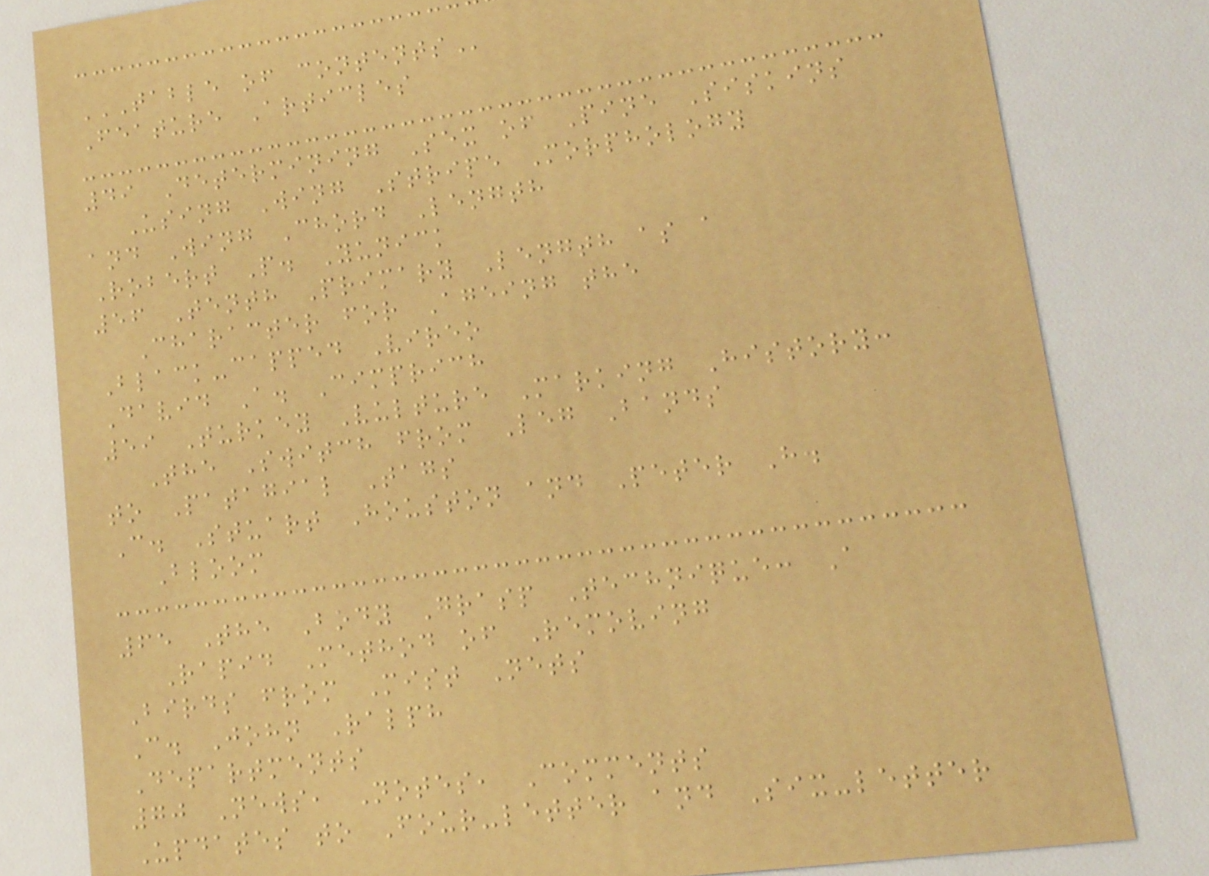TABLE OF CONTENTS
Feature Articles
49 Determining Sex of Pine Siskins
Using Wing Stripe Morphology
and Wing Chord Length
Robert P. Yunick
56 Tenth Primary Length as a
Character for Ageing the
Black-capped Vireo
David A. Cimprich
59 Turkey Vulture Marking History:
The Switch from Leg Bands
to Patagial Tags
C. Stuart Houston and Peter H.
Bloom
65 The Body Grasp Technique: A
Rapid Method of Removing
Birds from Mist Nets
C. John Ralph
Departments
70 News, Notes, Comments
Updates to Four-letter and Six-letter
